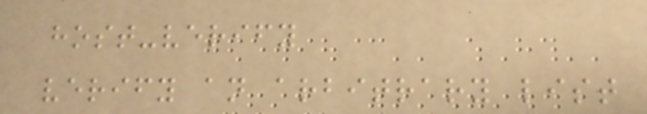host-verify
verify an arbitrary list
